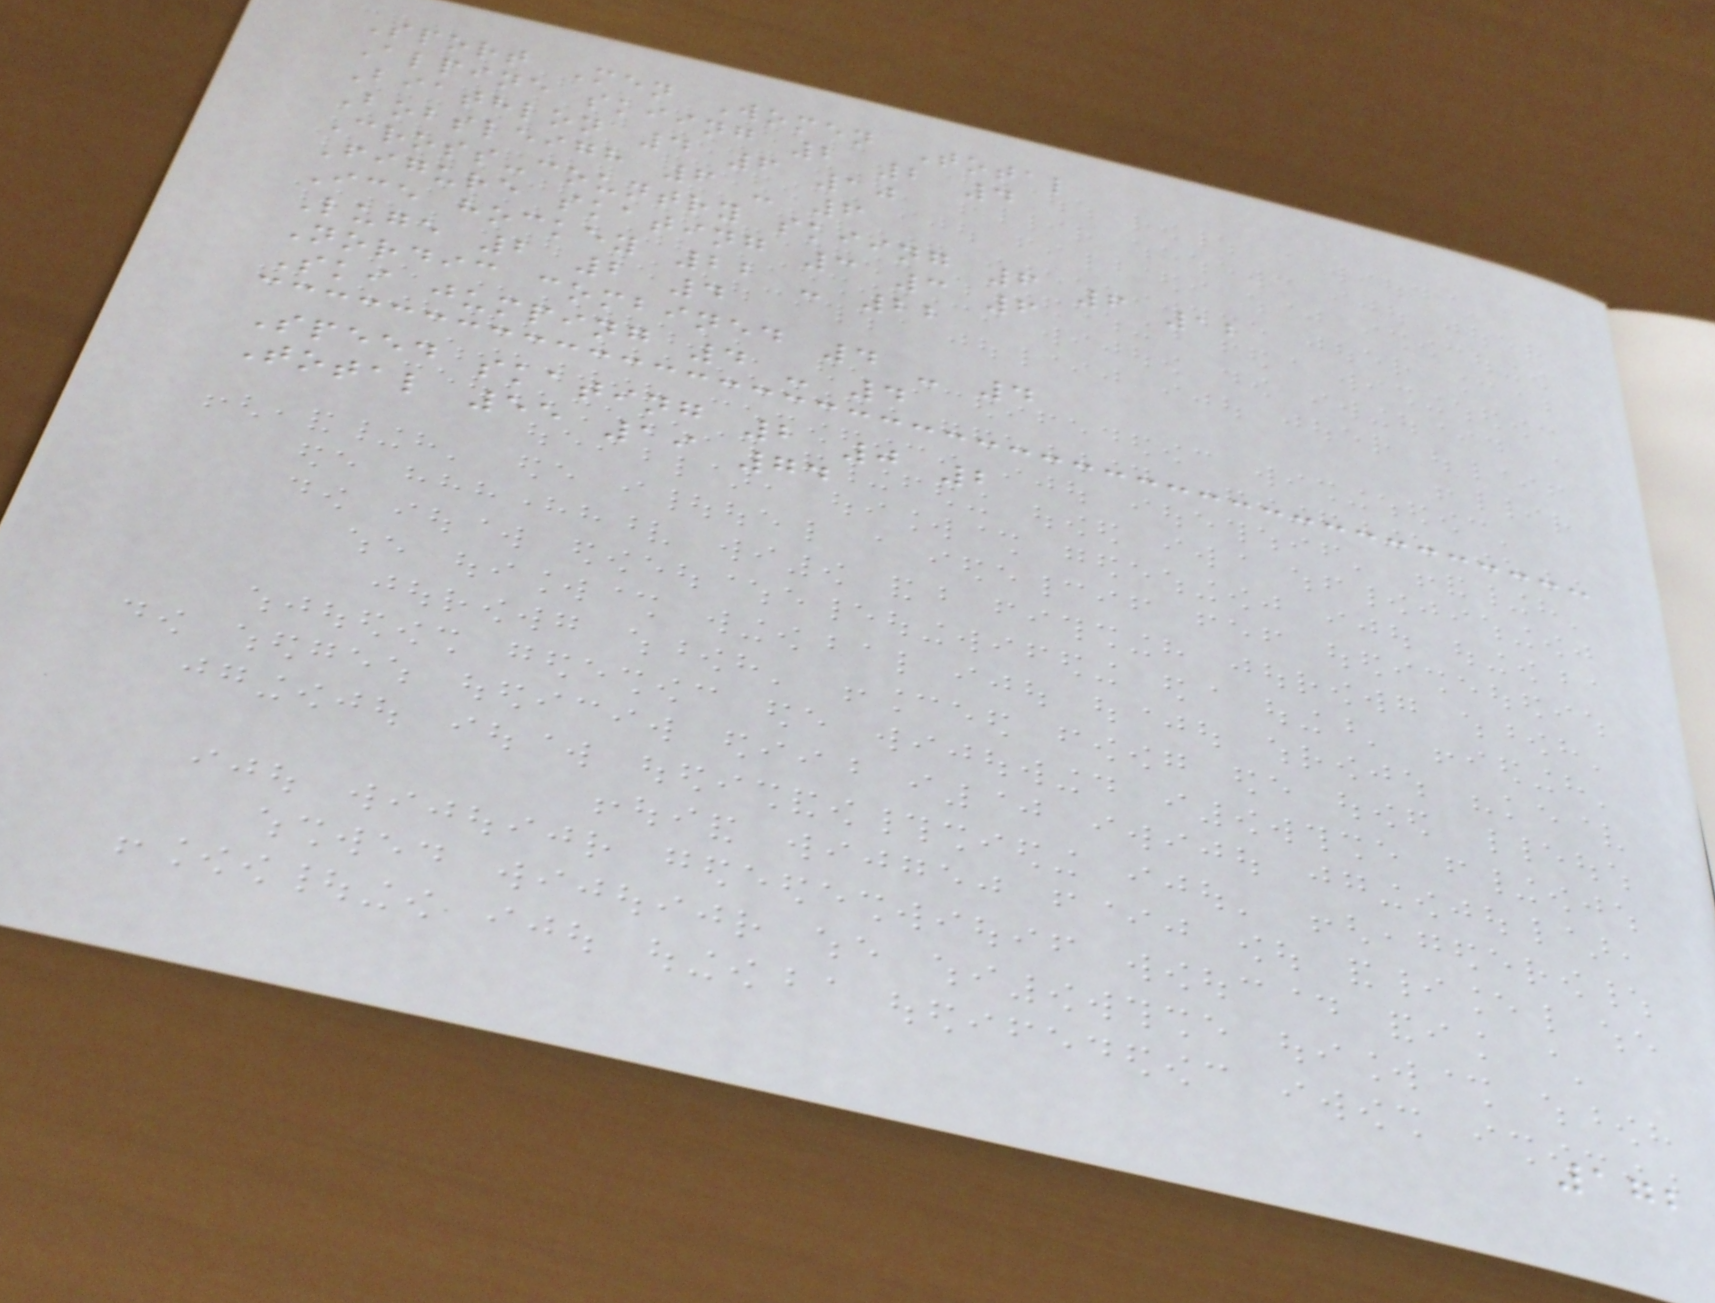Sport Men Women Total
Alpine skiing 2 2 4
Biathlon 4 6 10
Bobsleigh 6 - 6
Cross-country skiing 6 6 12
Figure skating 3 3 6
Ice hockey 22 - 22
Luge 2 2 4
Nordic combined 4 - 4
Ski jumping 4 - 4
Speed skating 2 0 2
Total 55 19 74
172
